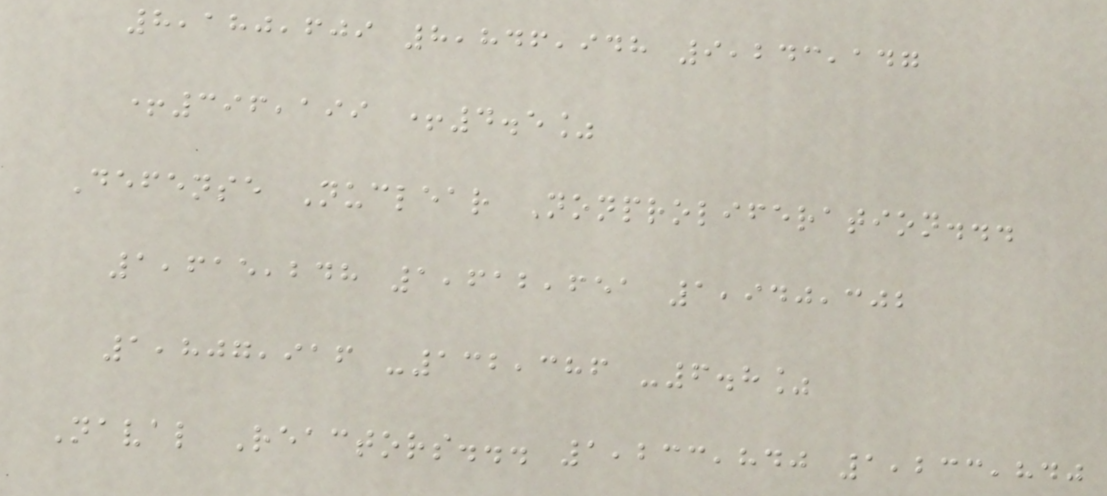8,180,609 8,846,948 9,243,147
+396,199 +4.5%
Defense Nuclear Nonproliferation...
1,615,248 1,612,651 1,940,302
1,807,916 -132,386 -6.8%
Naval Reactors... 1,233,840 1,233,840
